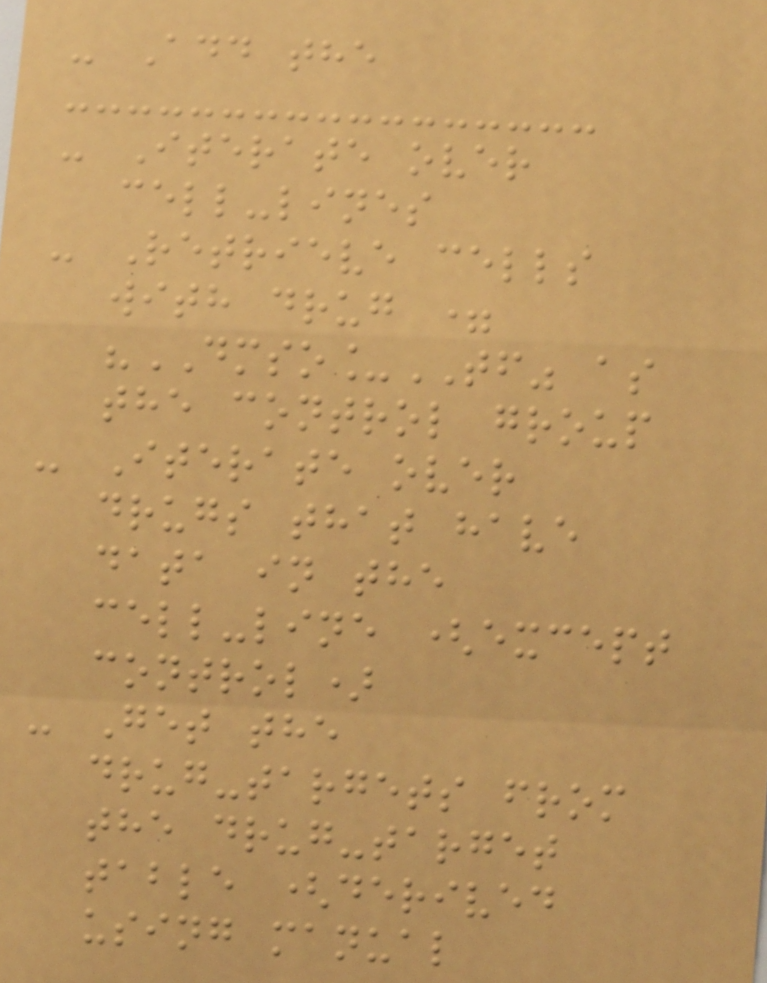- Add the
- Iterate over
cell-lines
- Retrieve cells
with drug =
"DMSO_TF" as
the control group
- Iterate over
drugs that have
data in the
cell-line (except
control)
- Get the
drug-targets from
the drug-target
table (derived
using manual
